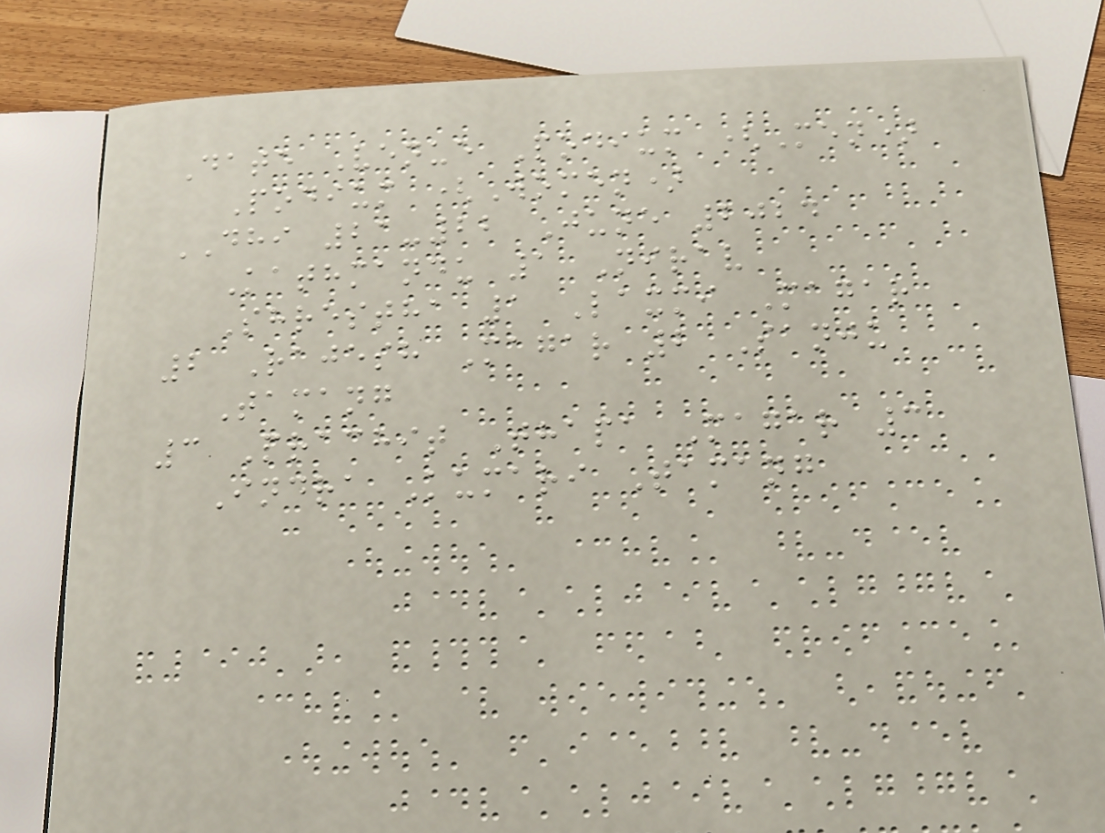Date Venue Podium (Men)
Podium (Women)
DHI 21-22 June 2024
Kathmandu 1 Nirav
Shrestha 1 Laxmi Magar
2 Rajesh Magar 2 Sanju
Tamang
3 Prachit Thapa Magar 3
Indra Kumari Tamang
